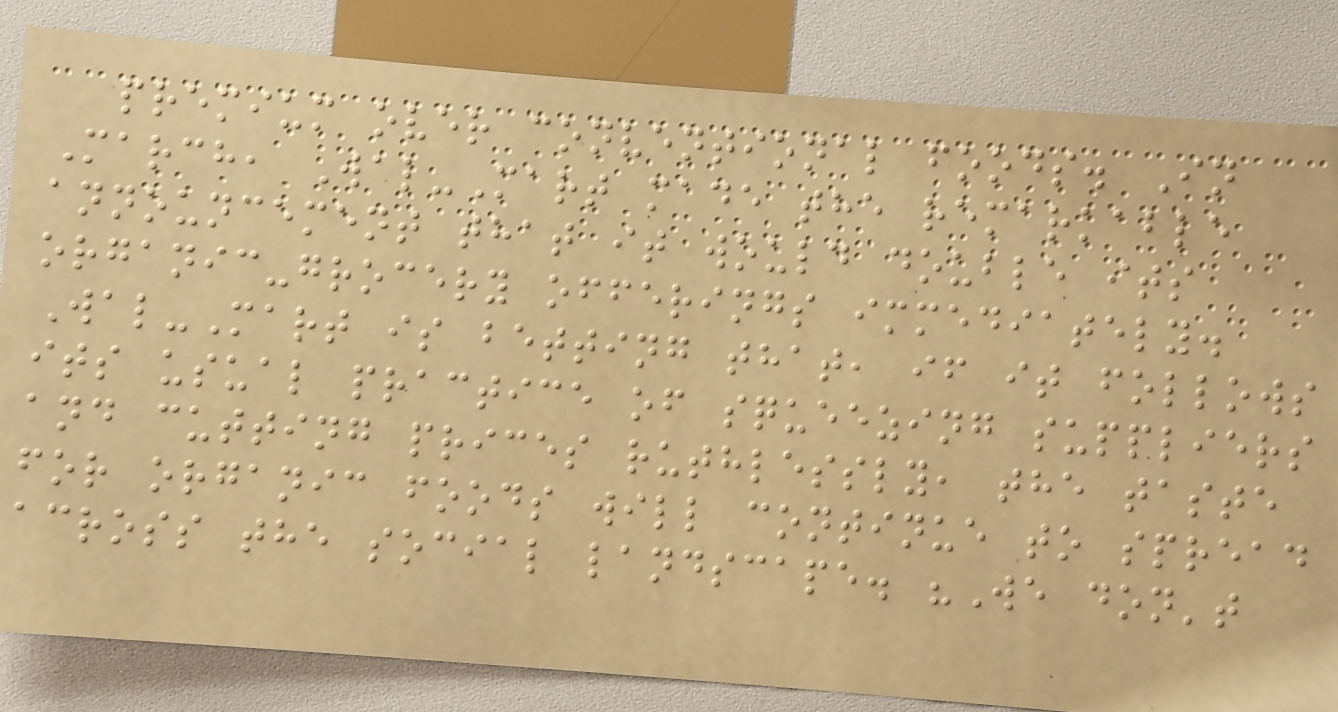premium over conventional foods. In
March, Wal-Mart made the remarkable
announcement that it would double its
organic-grocery offerings immediately.
Wal-Mart is betting that, if it follows
its usual practice of squeezing suppliers
and cutting prices ruthlessly, the taste
for organic foods will continue to spread
across the social landscape. "We don't
